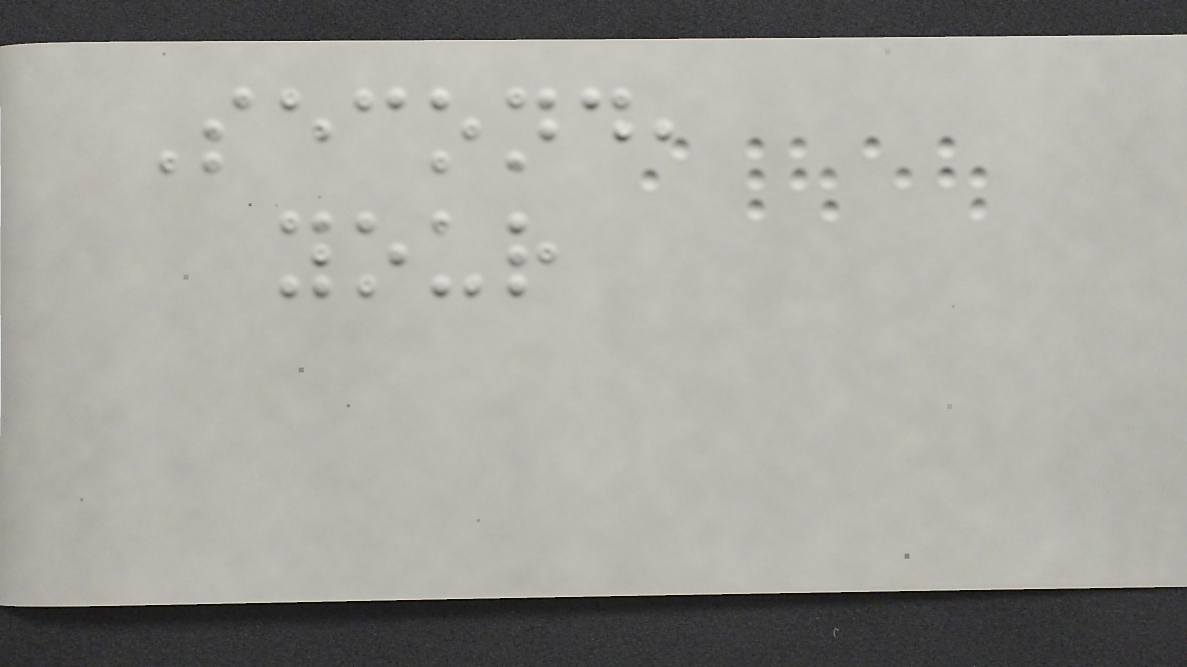Second,
your
